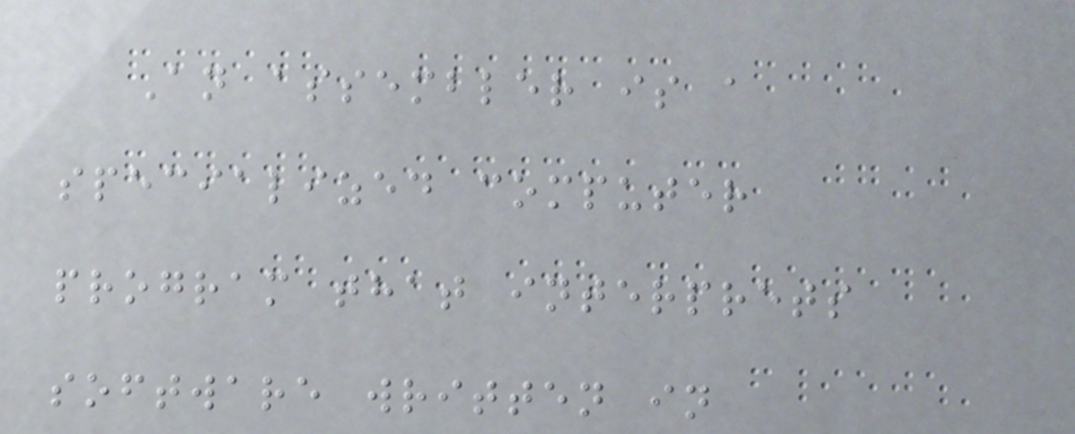An assembler is a
specialized computer
program that interprets
software written in
